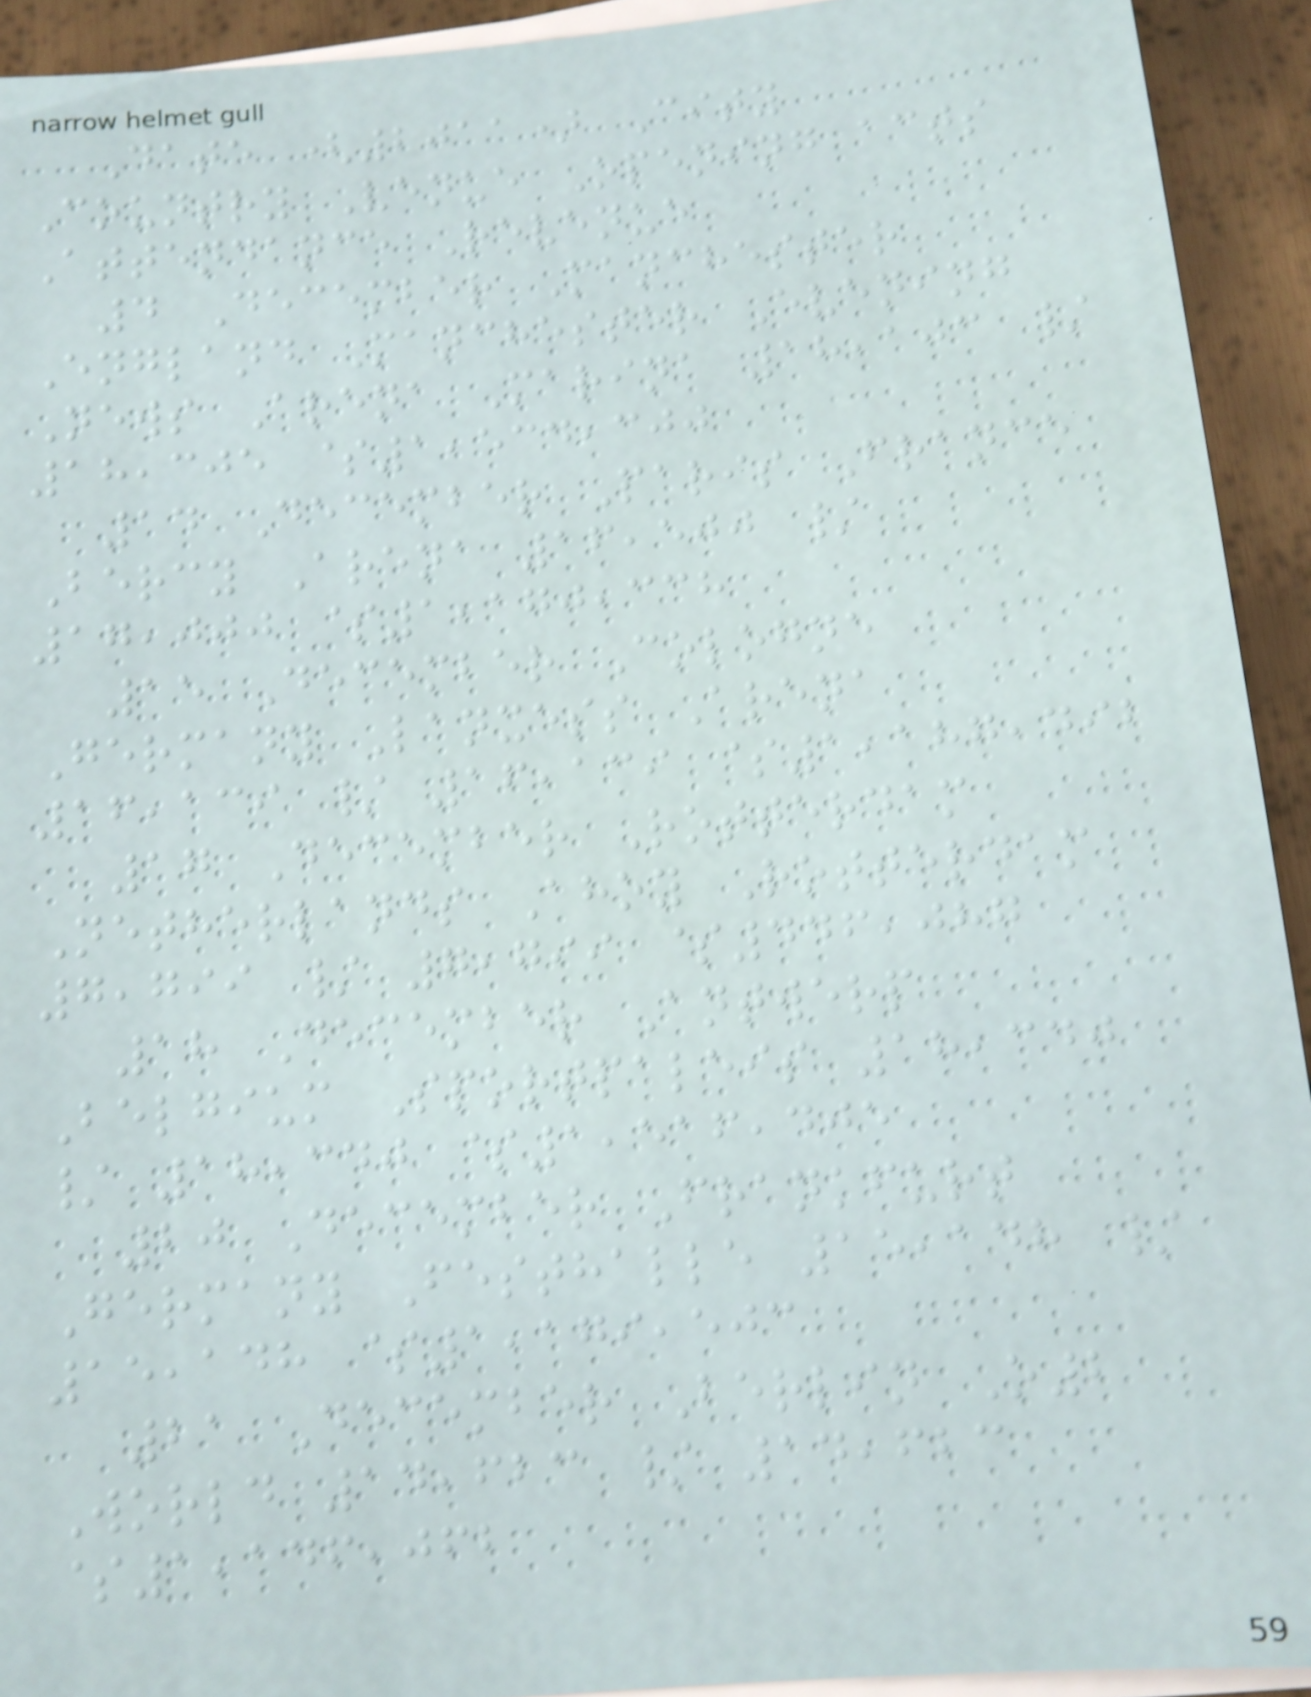Date (2011) City
Country Venue Opening acts
Attendance Revenue
4 December Manchester
England Manchester Evening
News Arena Marina 18,103 /
18,305 $1,534,300
14 December Paris France
Bercy Arena 16,500 /
17,000 $1,170,338
15 December Cologne
Germany Lanxess Arena
16,139 / 16,139 $1,187,492
17 December Rotterdam
Netherlands Ahoy Rotterdam
7,799 / 7,799 $446,087
18 December Antwerp
Belgium Sportpaleis 18,340
/ 18,340 $1,516,405
20 December Frankfurt
Germany Festhalle 15,148 /
15,148 $1,179,503
21 December Berlin O2
World 14,623 / 14,623
$1,146,062
